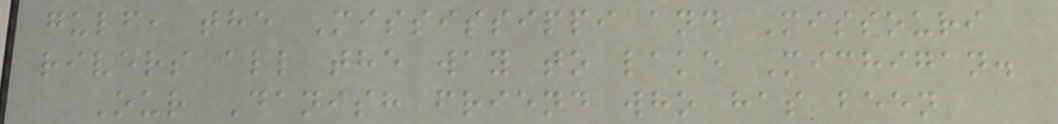gulf, the Mississippi and Missouri
rivers all the way to lake Michigan.
Our Danish friend who has been
